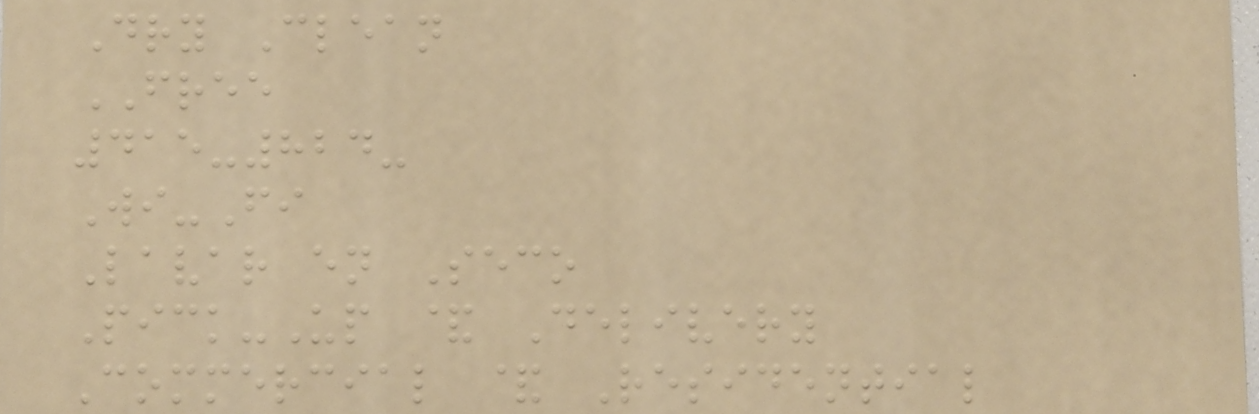Dry Clean
FREE
415-824-
Wi-Fi
Lavar en Seco
Pick-Up & Delivery
Commercial & Residential
